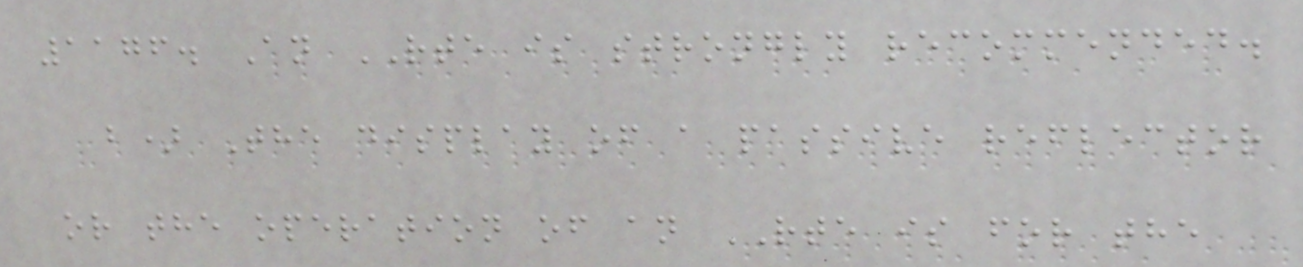1176. An RTE is strongly recommended.
b) The display of a passive reflector
or the operation of an RTE is for the
